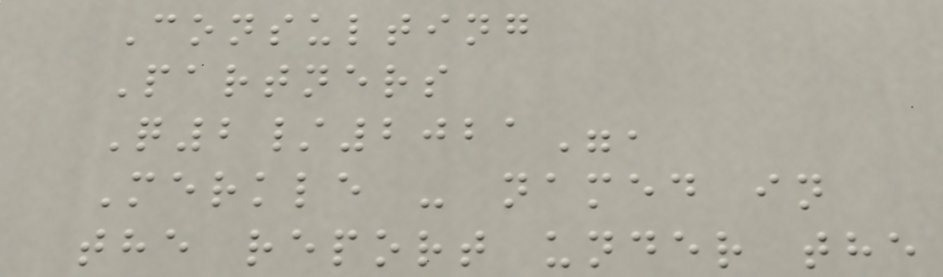Consulting
Partners
Q2/2021",
Merkle - named in
the report under the
